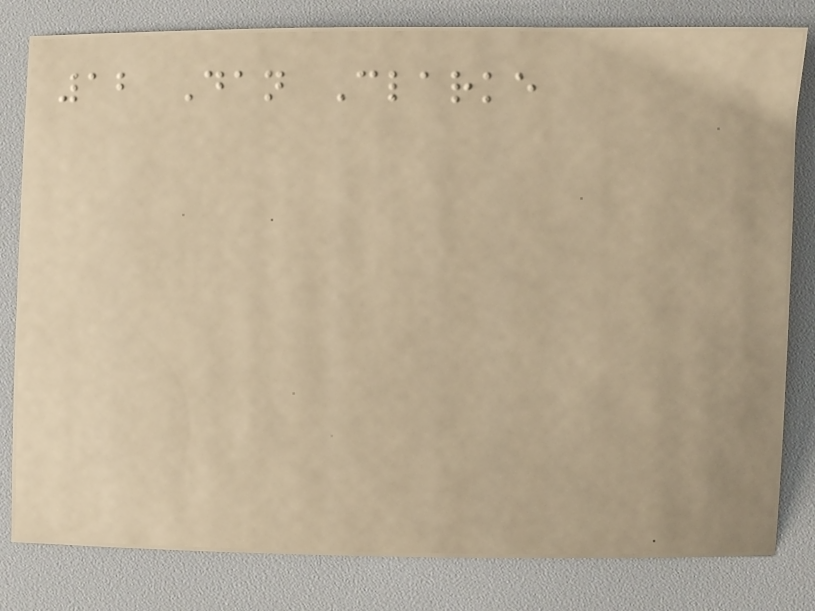12 Dan Clarke
